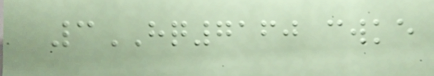3HQ7160 cwke
